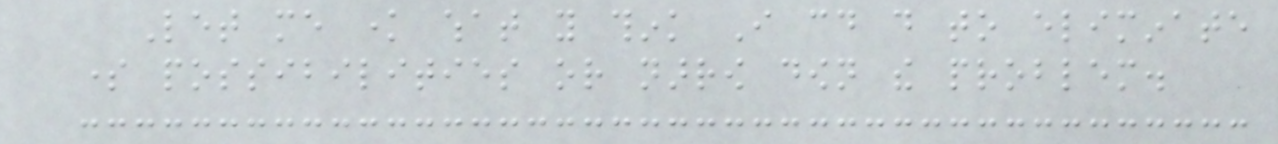Let me know what you think I could do to eliminate
some possibilities or narrow down the problem.
